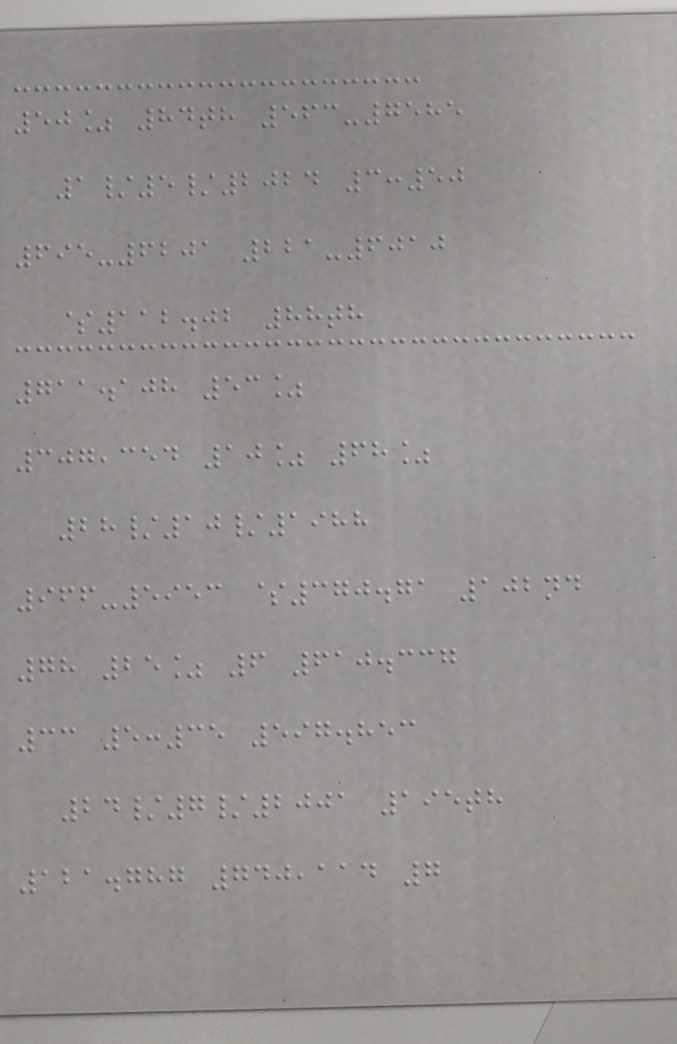50% 84th 563-7585
1/5/2024 3:50
695-6201 221-6010
$112.02 88th
711.108 53%
307,354 10% 68%
28/10/1988
966-5953 $370.71 102nd
78 25% 6 610.337
33 5:35 597.853
24/7/2001 195th
121.787 740,114 7
